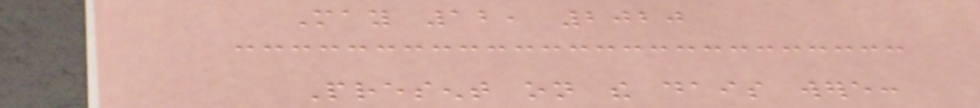May 12, 2020
Present on the dais were:
